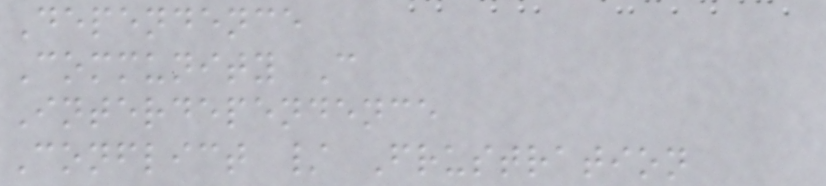Dependence
Community C
Interdependence
Conflict / Frustration
